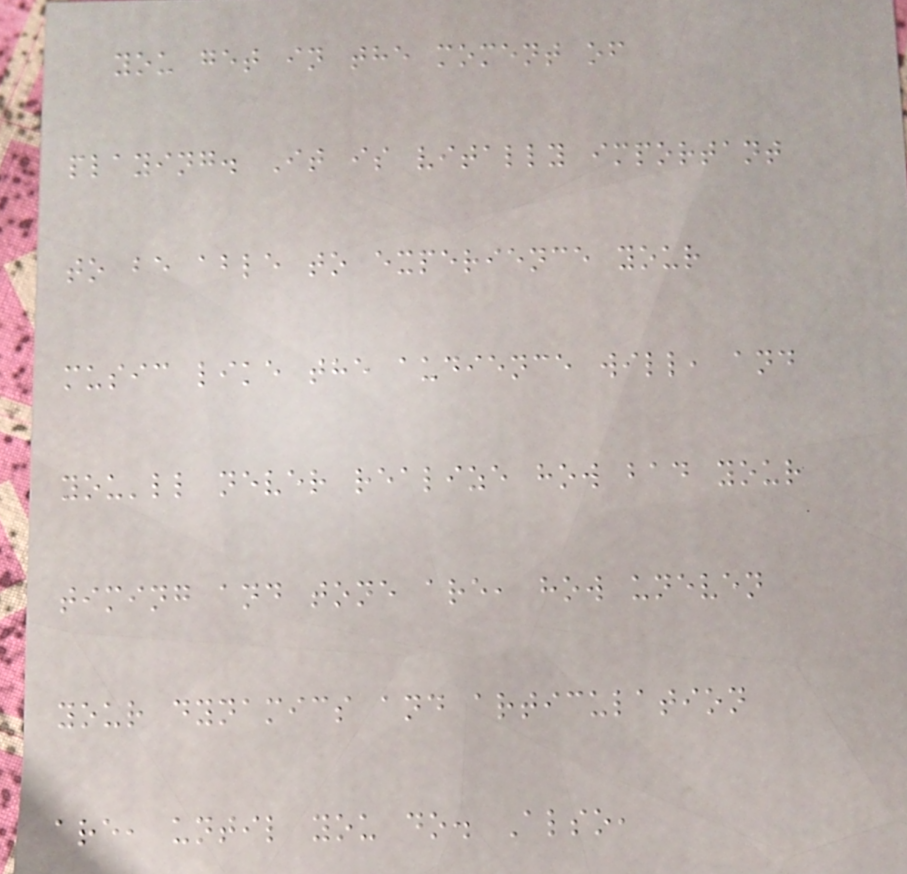you get in the moment of
playing. It is vitally important
to be able to experience your
music like the audience will, and
you'll never realize how bad your
timing and tone are, how uneven
your dynamics and articulation
are, until you do. Also,
